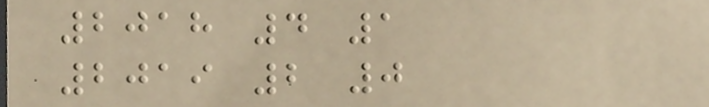2018 4 1
2019 2 0
